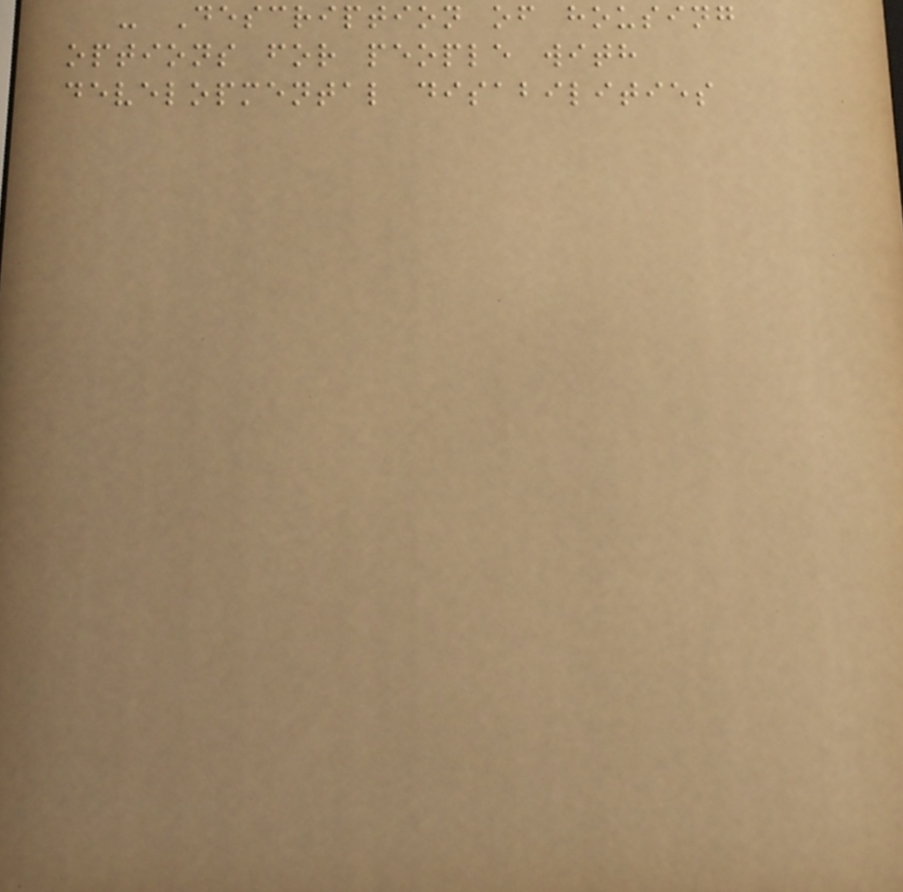- Description of housing
options for people with
developmental disabilities
